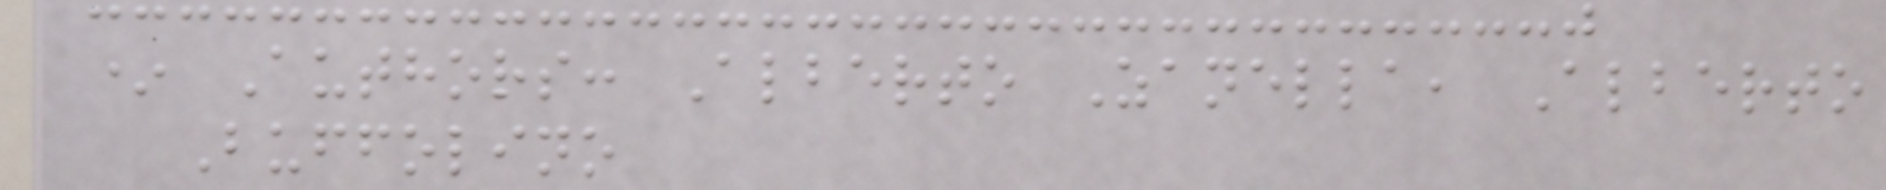* Authors: Alberto Zanella, Alberto
Buffolino
